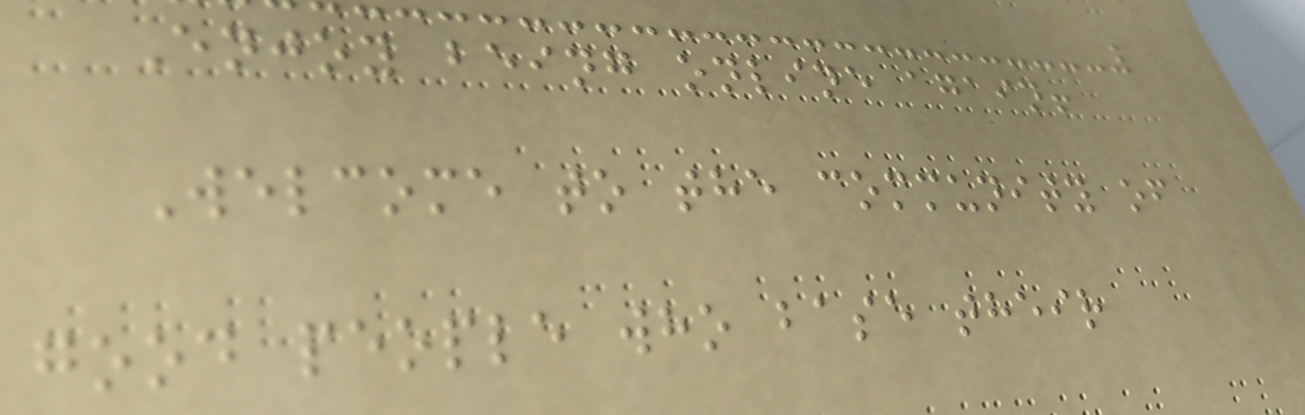Enjoy being online again!
Welcome to the community of
good people who base their
